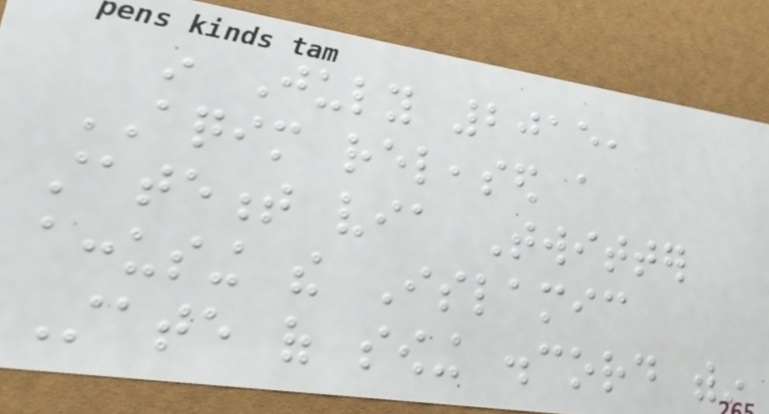in July 2015,
AQIM released a
statement via Twitter
accusing the Islamic
State of sowing discord within
